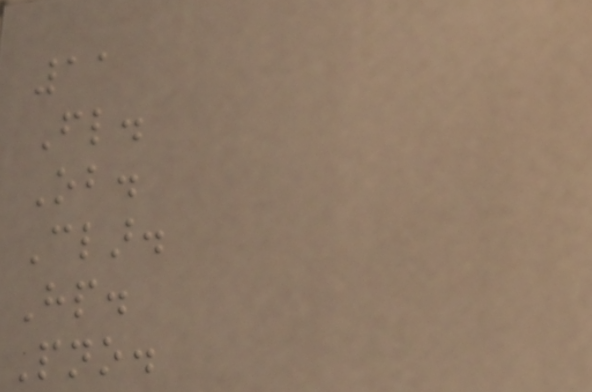11
Fl.
Ob.
Clar.
Hp.
Pno.
